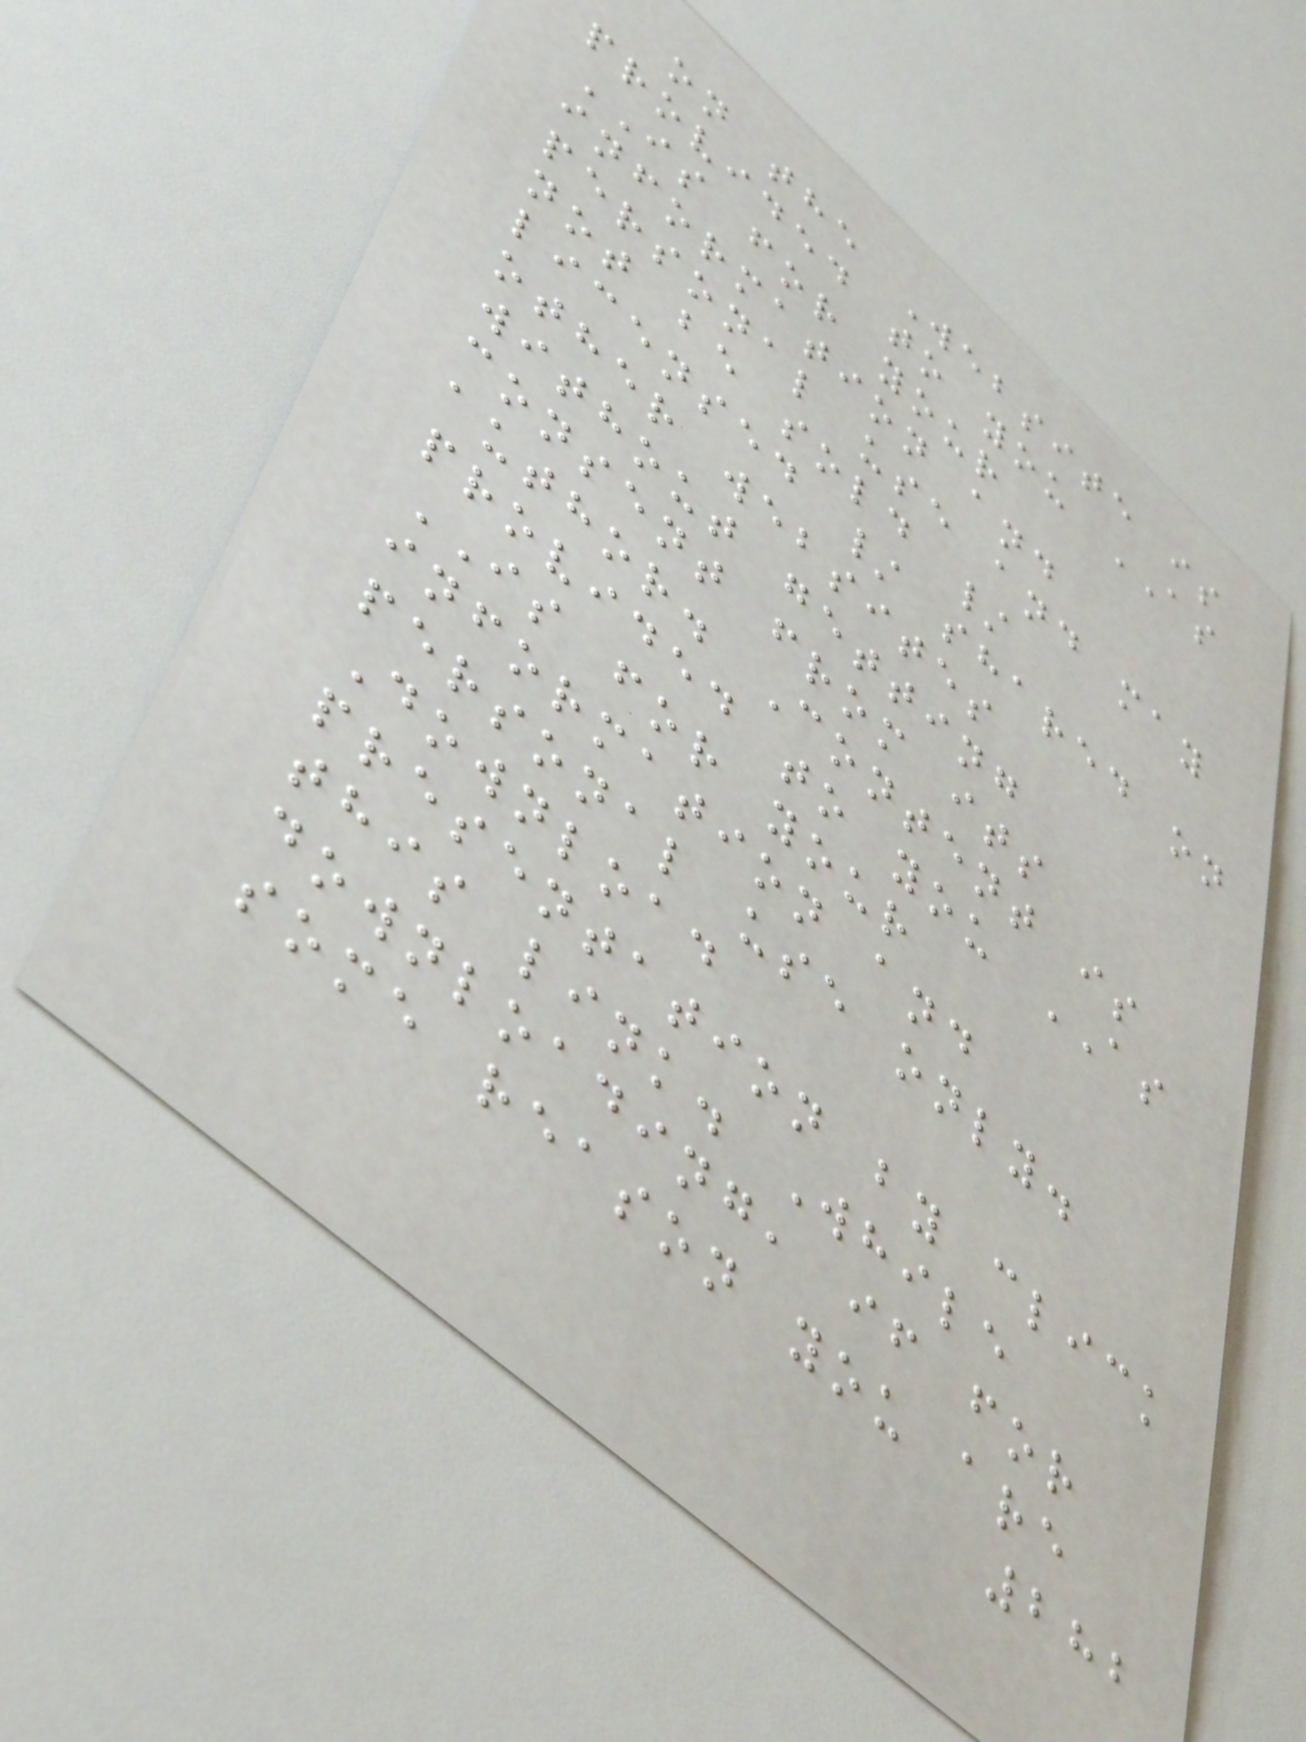on the Website is
provided to you AS
IS for your
information and
personal use and may
not be sold /
licensed / shared on
other websites
without getting
consent from its
author. Content is
provided to you AS
IS for your
information and
personal use only.
Download
presentation by click
this link. While
downloading, if for
some reason you are
282
